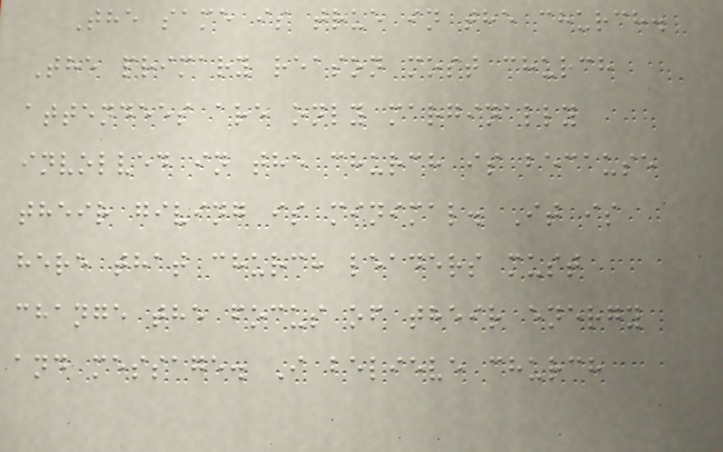The same is true in the church.
The primary reason most church
attendees are only marginally
involved in the church is because
their giving is minimal. It is
here that church leaders must
change the focus of their energy
and message. I believe church
